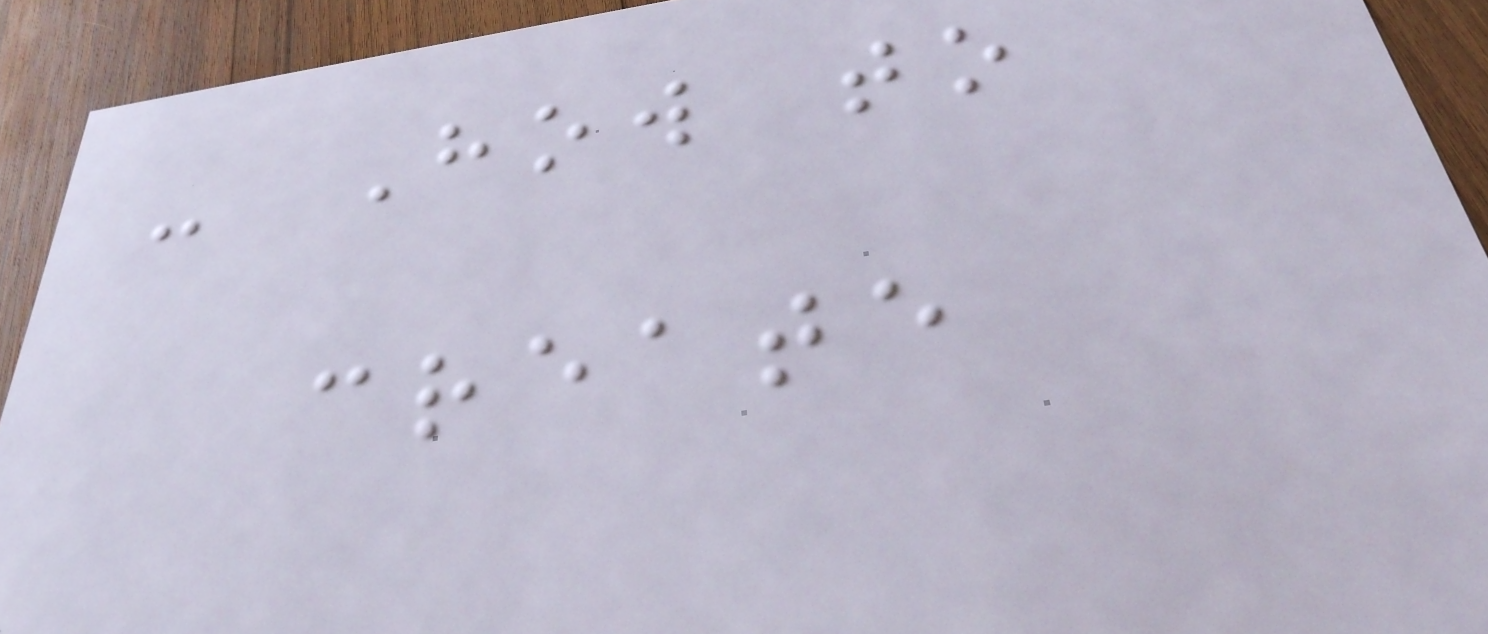- How to
create
